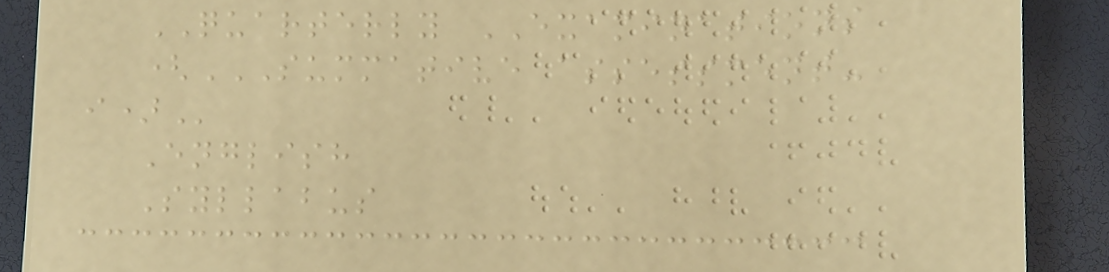QUARTERLY EXAMINATIONS
(SUMMATIVE ASSESSMENT-
I)
English
Syllabus
